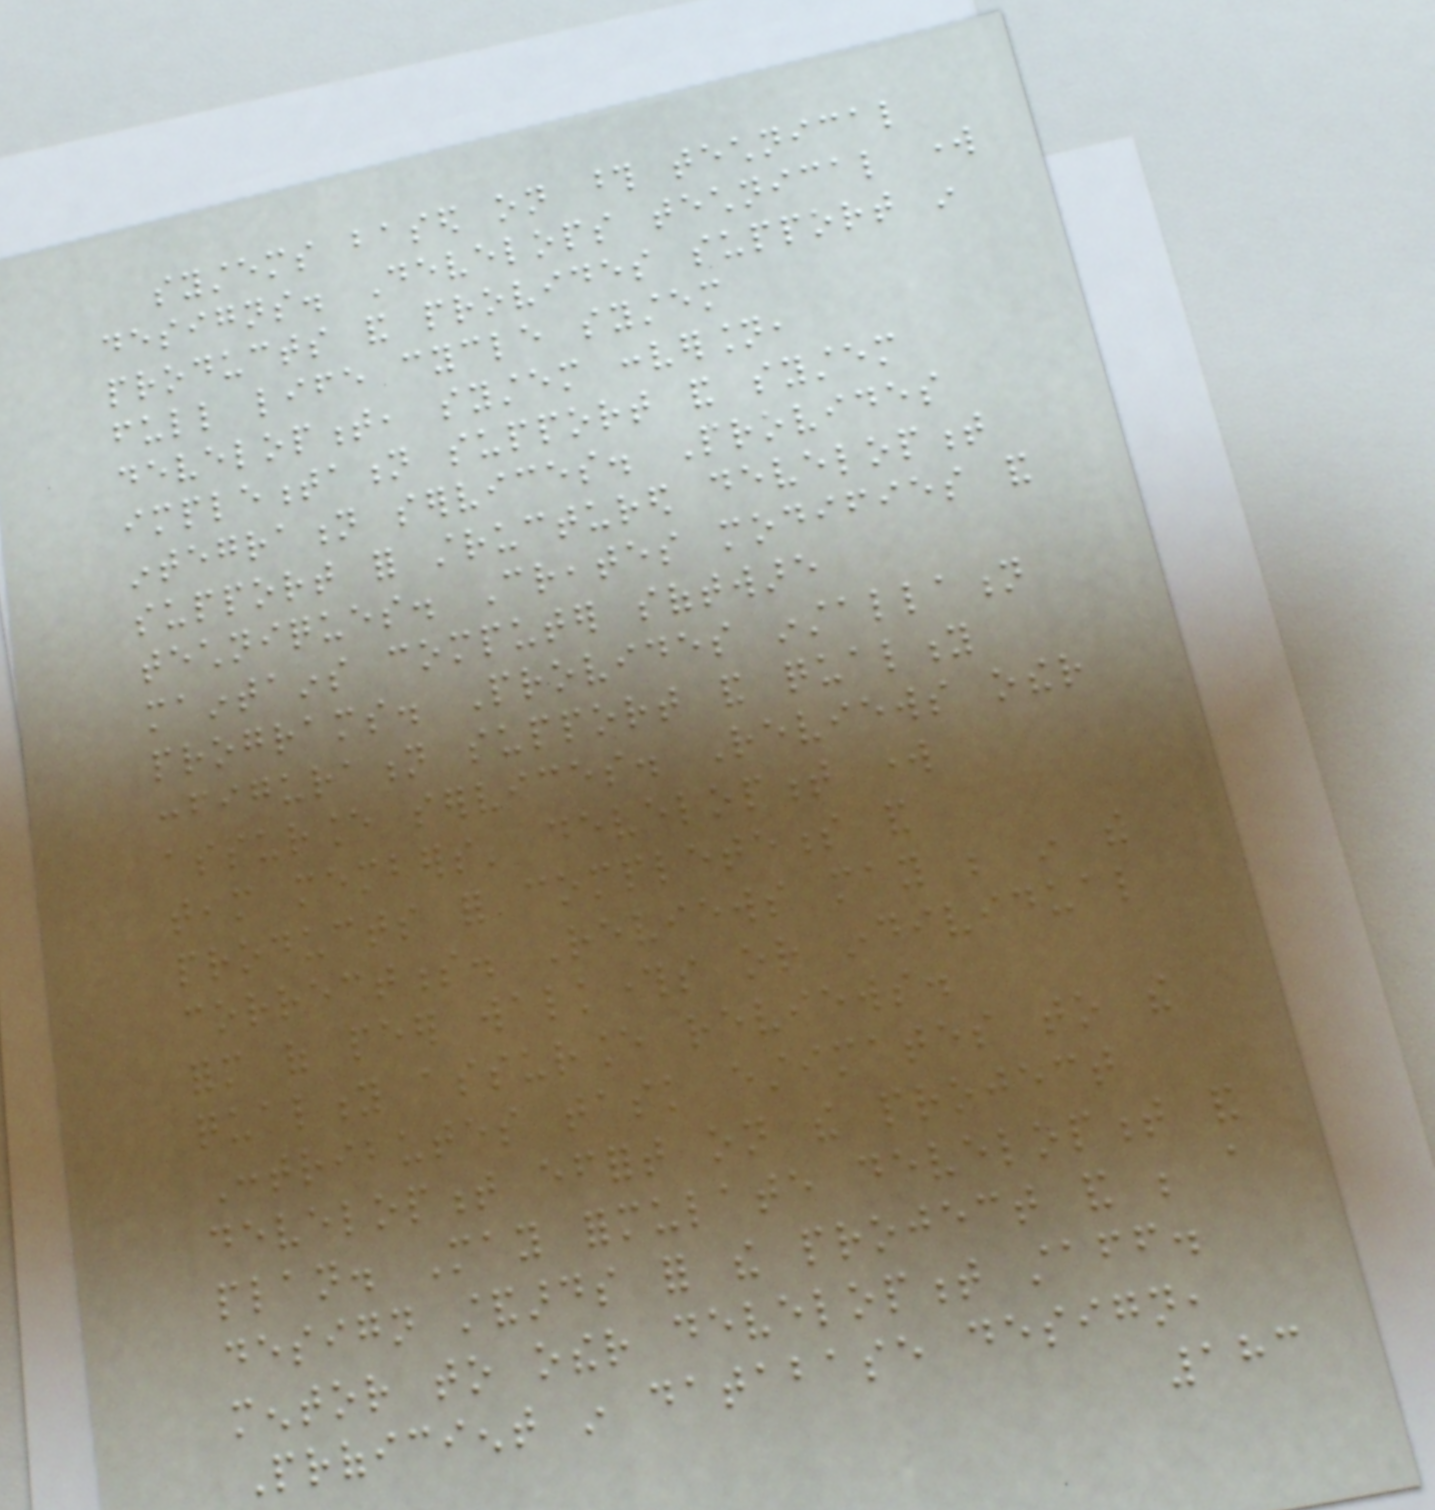systems based on those technical
designs. Develops technical work
products and provides support in
full life cycle system
development, system conversion,
implementation support and system
integration services. Provides
support for structured development
techniques. Creates modifies and
maintains computer software
programs. Provides installation
configuration support and quality
assurance services. Reviews other
team members' development work
products for completeness and
correctness. Reviews may be in the
form of peer walkthroughs or individual
quality assurance reviews.
Contributes task estimates to the
development effort on the project
plan. May formulate development and
design standards for the project and be a
mentor to other development staff.
Proficient in database design,
183
